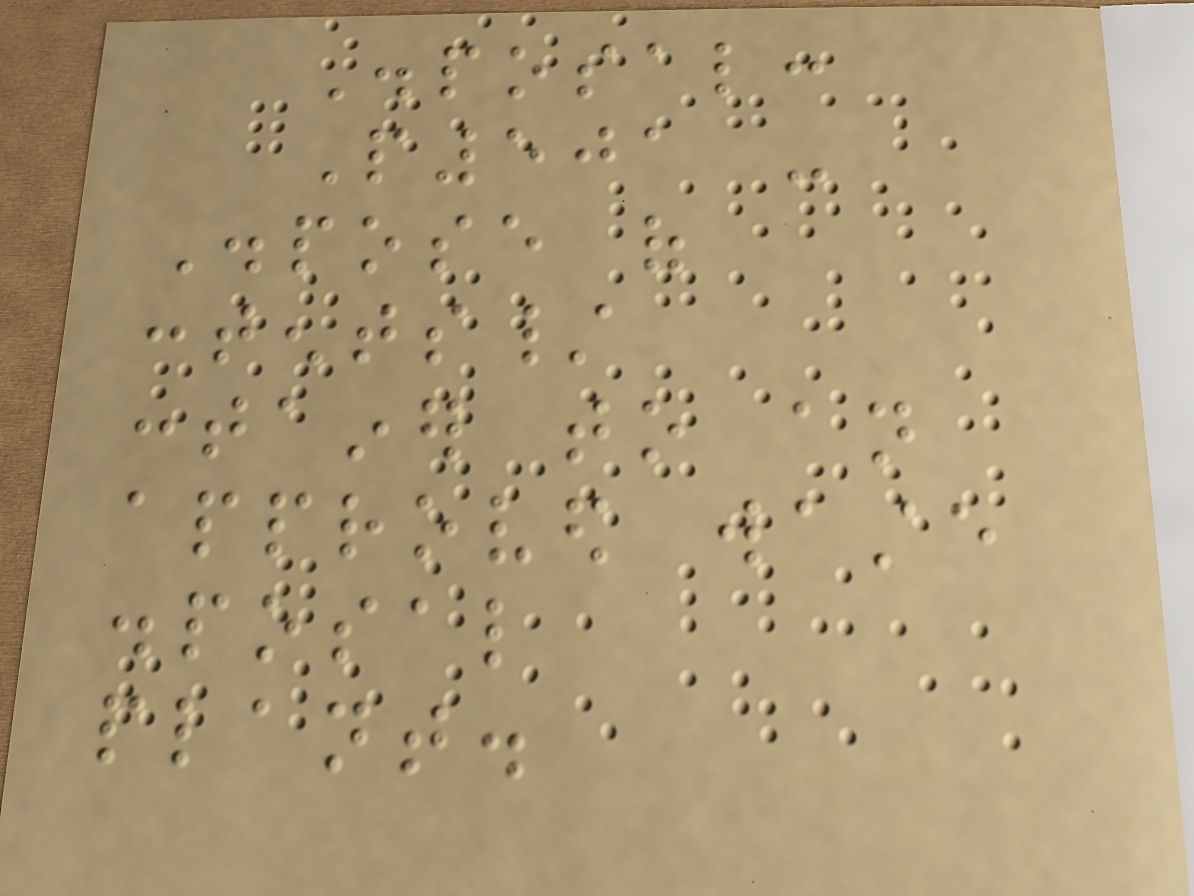Disposal:
P501 -
Dispose of
contents/
container to an
approved waste
disposal
plant.
